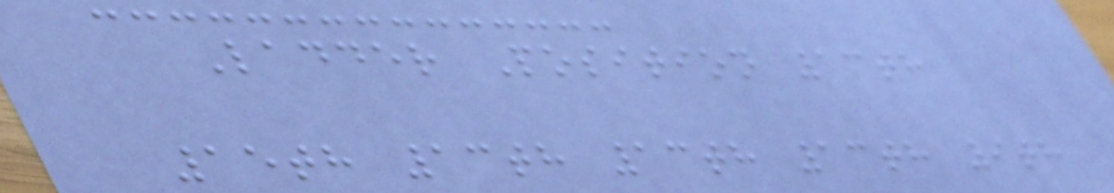Ladder Position 13th
15th 13th 13th 13th 9th
